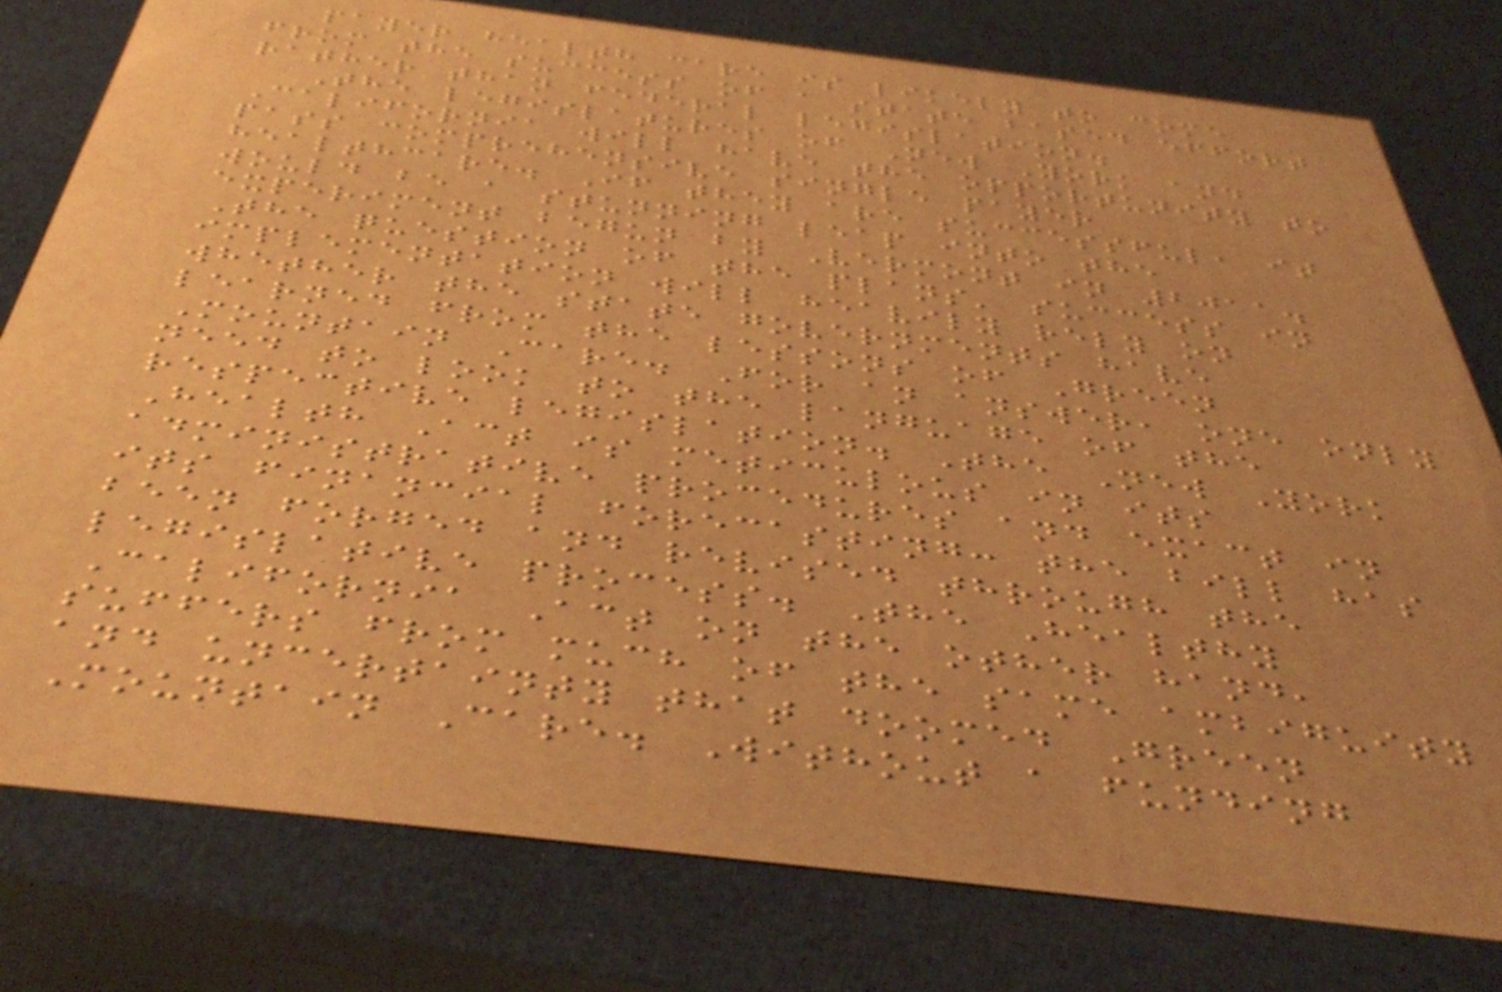payer health care is likely to come
from the success of a state based effort
rather than federal legislation.
The legislatures of New York and
California will have the opportunity to
pass comprehensive single payer
healthcare. If they are successful, it
would be a stunning leap into the
experiment begun by Vermont in 2011.
The question of the plans' success in
implementation will heavily rely on
whether the state governments have
learned from the lessons of Green
Mountain Care. For an answer, one only
need to look to the language of the
respective legislation. The New York
Health Act is meticulous in its
administrative procedures and exact in
its financial forecasting: the bill has
been forged and revised through the
legislative process. The Healthy
California Act on the other hand,
suffers from much of the same ambiguity
and uncertainty that doomed Green
Mountain Care. Without a funding
